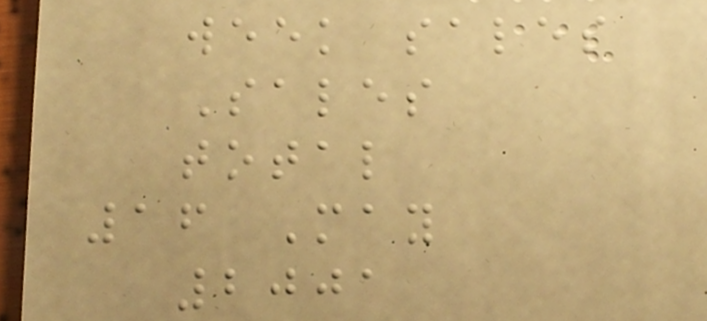week sales
Sales
total
16 May
2001
